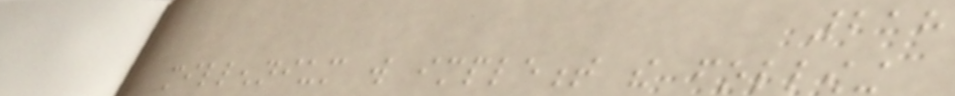218
millennium will implement the following
